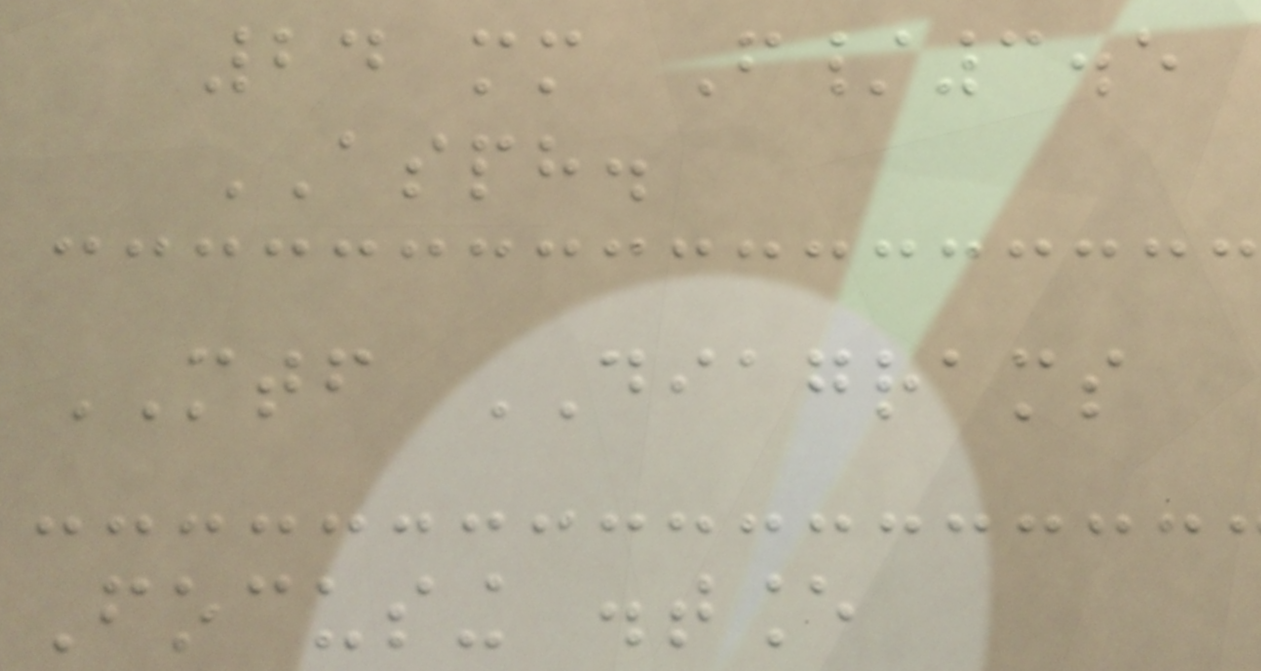24 mm F/3.5
ASPH.
MTF DIAGRAMS
Focusing distance
